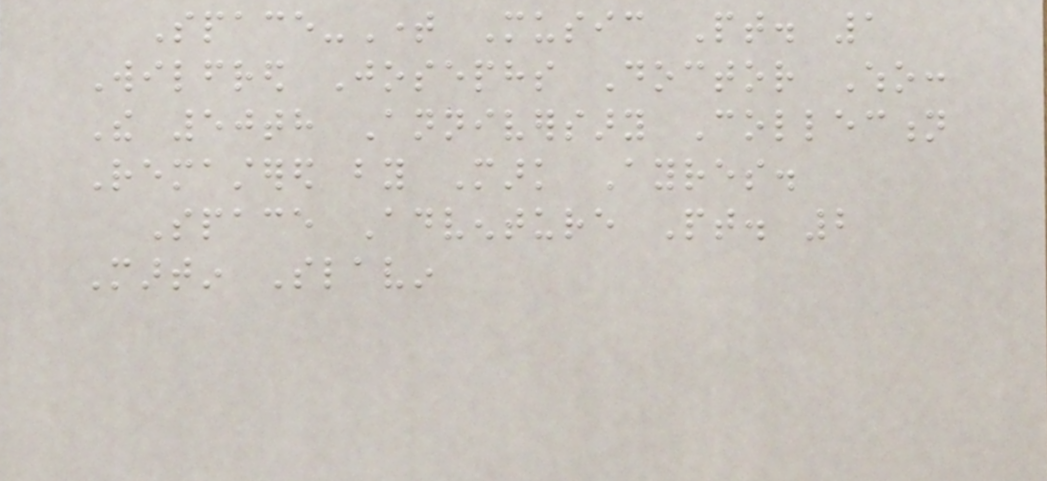Space-Time Music Pt. 1
Wilfred Josephs Doctor Who:
The 50th Anniversary Collection
Remastered by Mark Ayres.
Space Adventure Pt. 2
Martin Slavin
